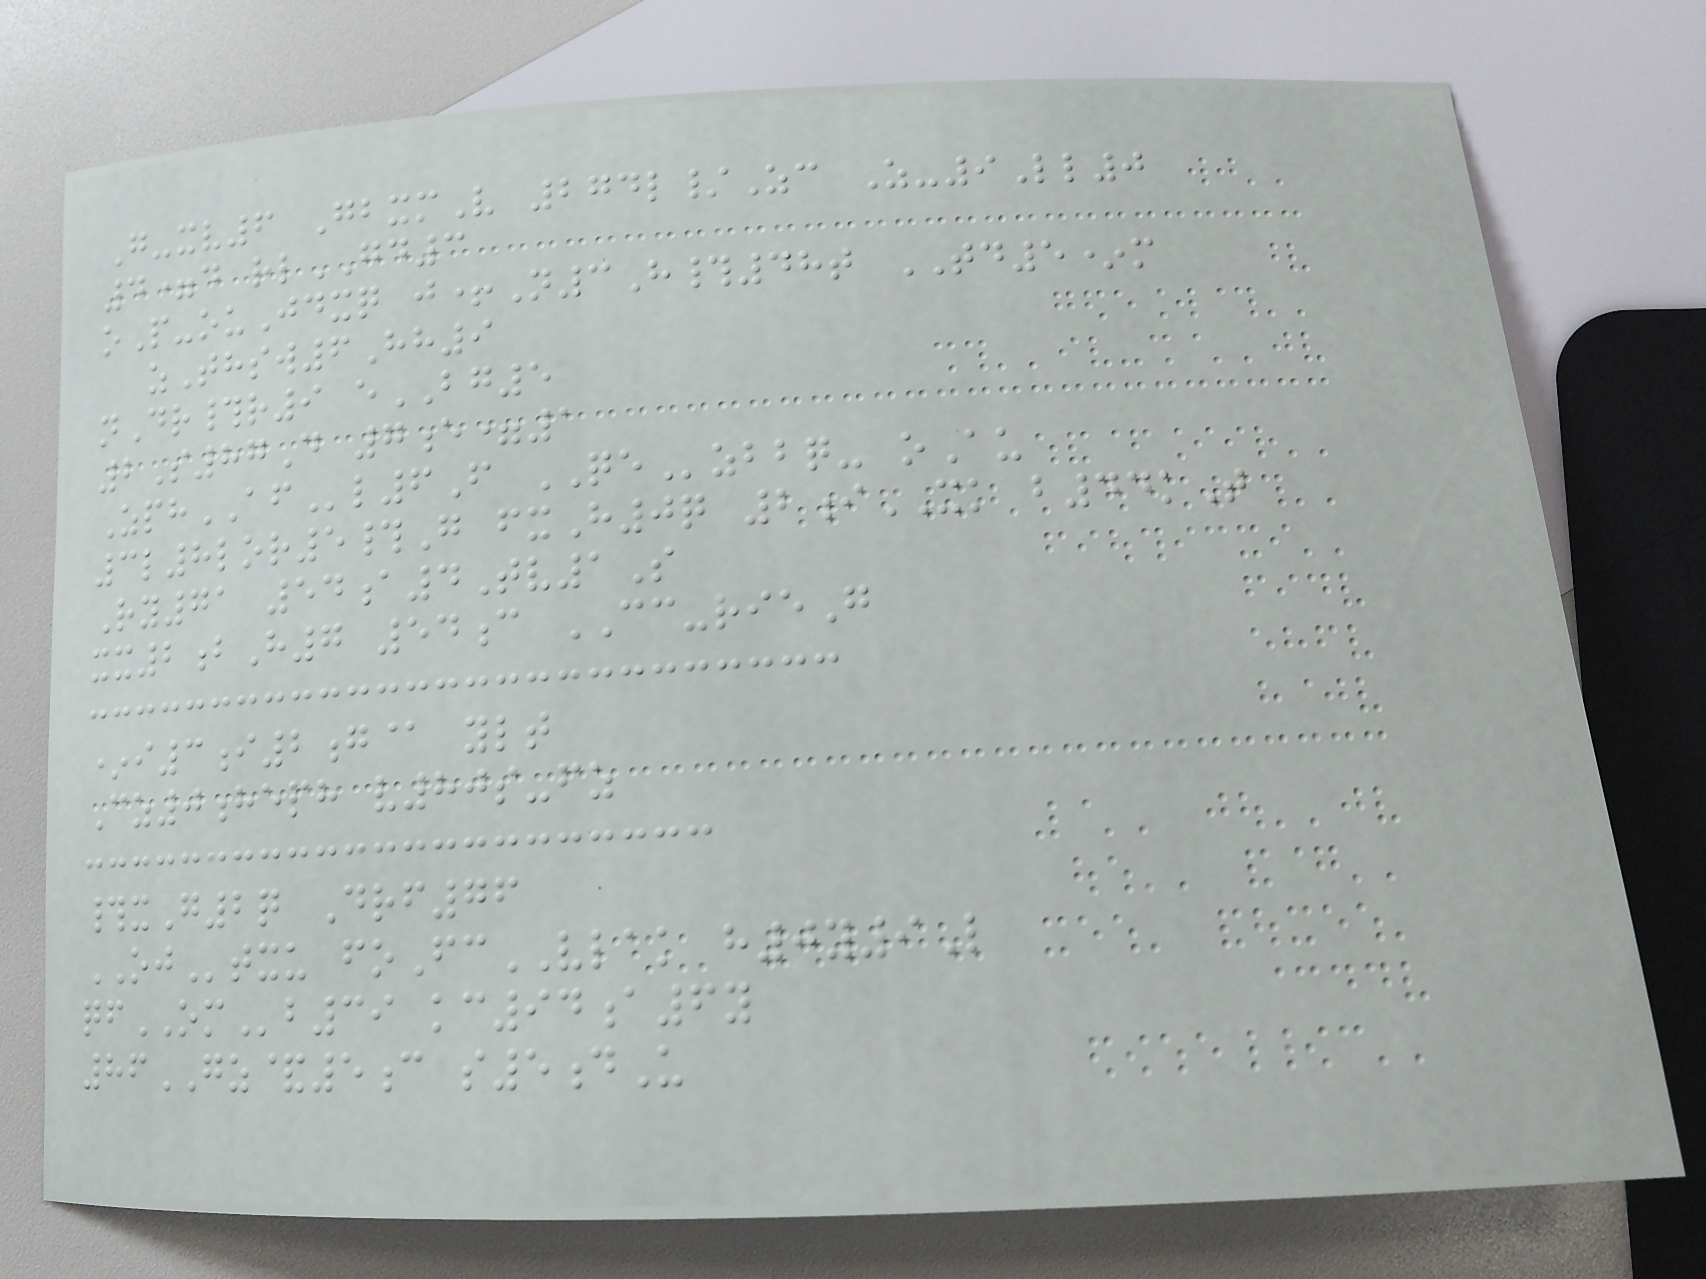G-xv6 GbxmV 274l/Zc Z-9Ll0
4=d rlGD3
oP-ouJdxq j+N3H#48t TD5*m
zThsw6Hh9
nDr#r9 eBG5
2S87D 7e=1
ZphAFl6F QEzbbq- oAu
3l8lor5#G fxH0q 2iXK b44kT
Ry71 54a4Tv1S
xx2bH7 54c CC-rieG
*i3i2g@ ylt
Cz0heph v80s-fz
#xG2q Drf76
OJtxu foFcVLAK h0y9L
qfOMb39 kc94a6y
86GZ&5c s5dU
